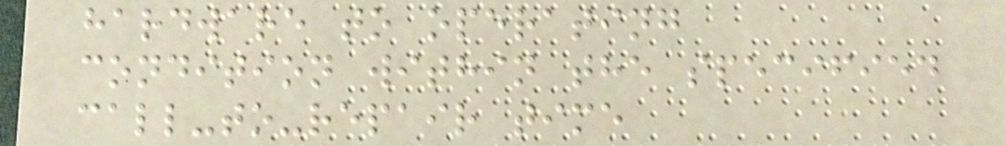hardware to operating
condition within the specified
call-to-repair time
